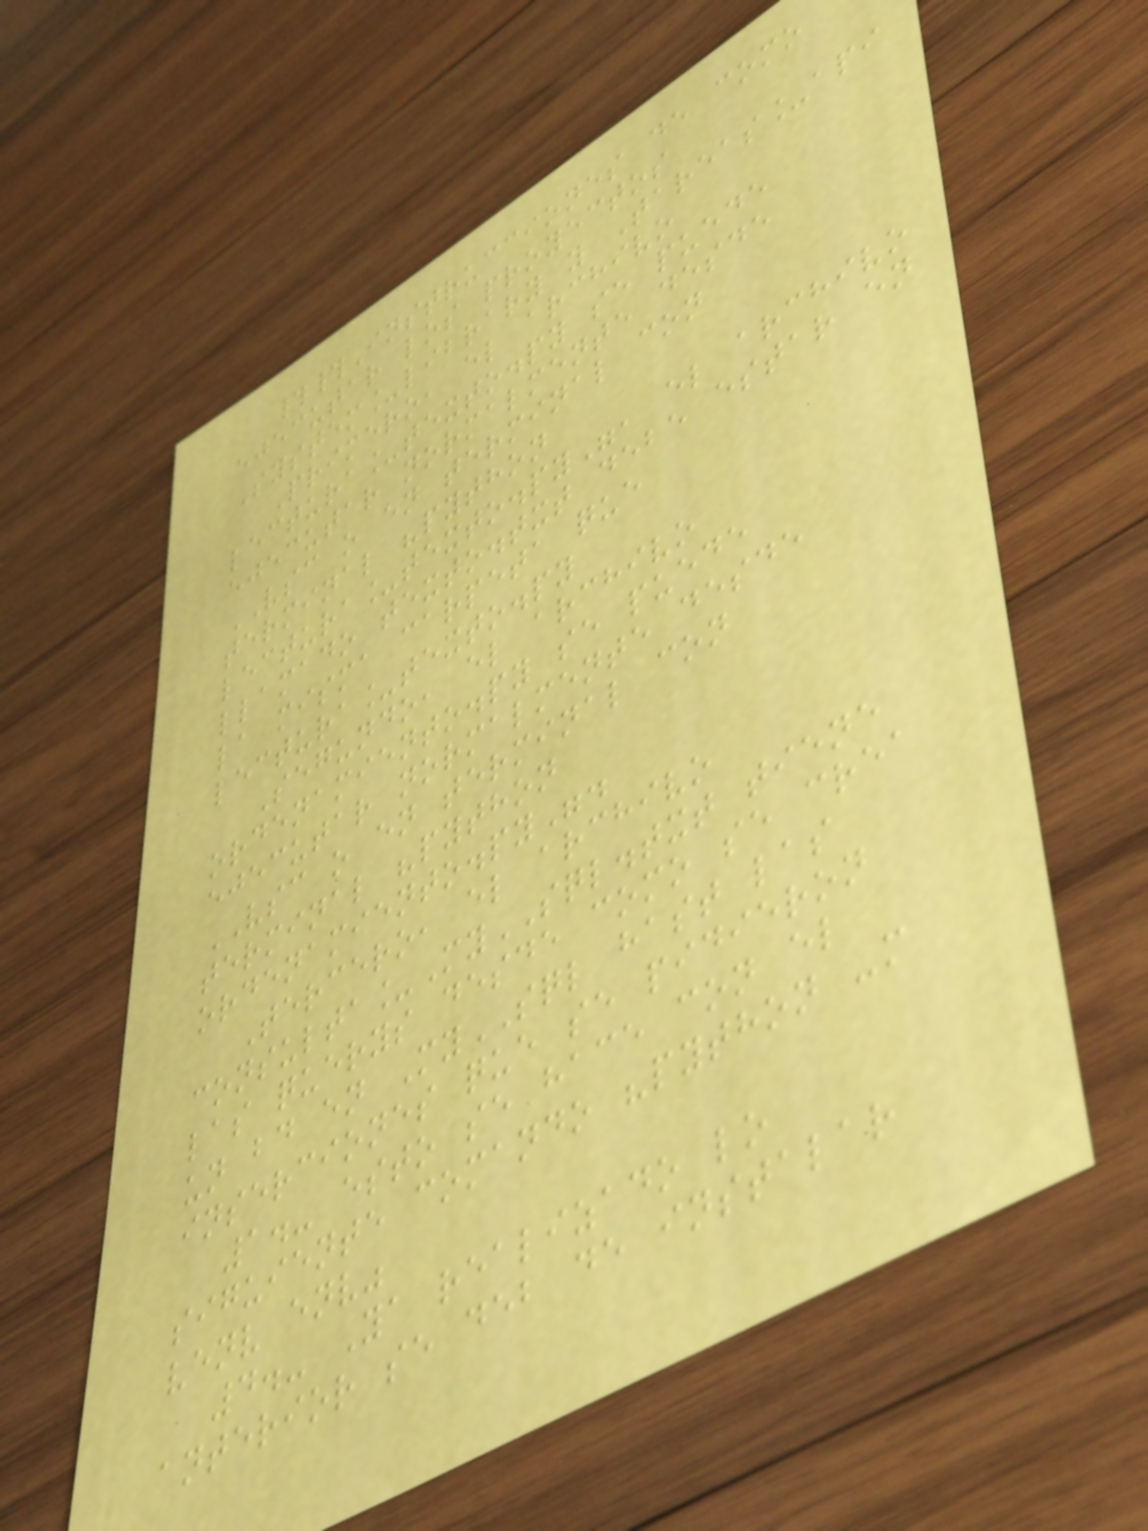##Instrucciones de como
ejecutar los proyectos
System_library y Tareas_api
Primero, el archivo
lectura_texto.py se puede
ejecutar normalmente desde
VSC o en terminal con
terminal "python
lectura_texto.py", el archivo
llamado texto.txt debe estar en
la misma carpeta que
lectura_texto.py
Segundo, el archivo
ordenamiento.py se puede
ejecutar normalmente desde
VSC o en terminal con
terminal "python
ordenamiento.py".
Tercero, el archivo
consulta_MySQL.txt tiene
las querys desde como se crea
un bd en MySQL hast las
inserciones que se pidieron
1.- esto se hace con el
siguiente comando "python -m
venv env"
4.- Ya realizado lo
anterior se deb de instalar
